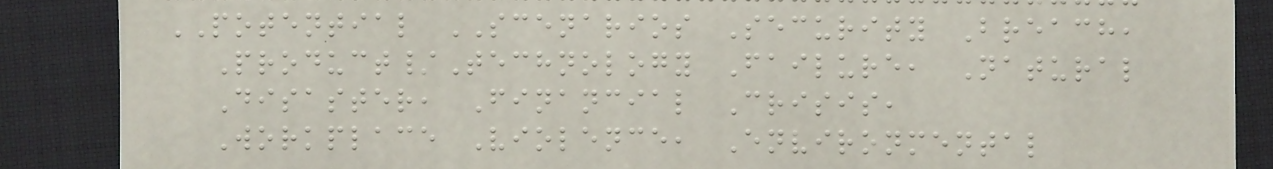POTENTIAL SCENARIOS Security Breach,
Product/Technology Failure, Natural
Disaster, Financial Crisis,
Workplace Violence, Environmental
